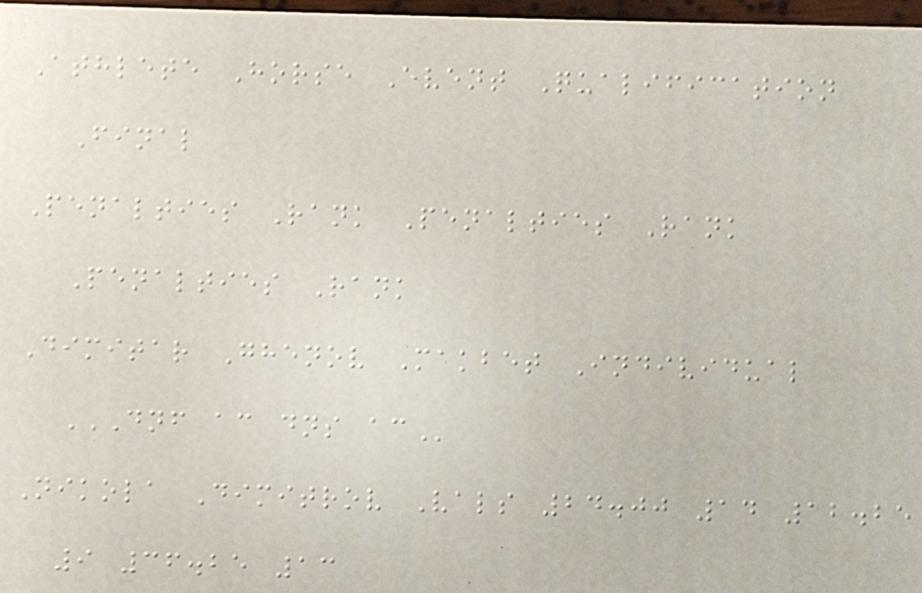Athlete Horse Event Qualification
Final
Penalties Rank Penalties Rank
Penalties Rank
Dimitar Ghenov Makbet Individual
DNF AC DNS AC
Nikola Dimitrov Vals 24.00 14 12.25
9 36.25 13
